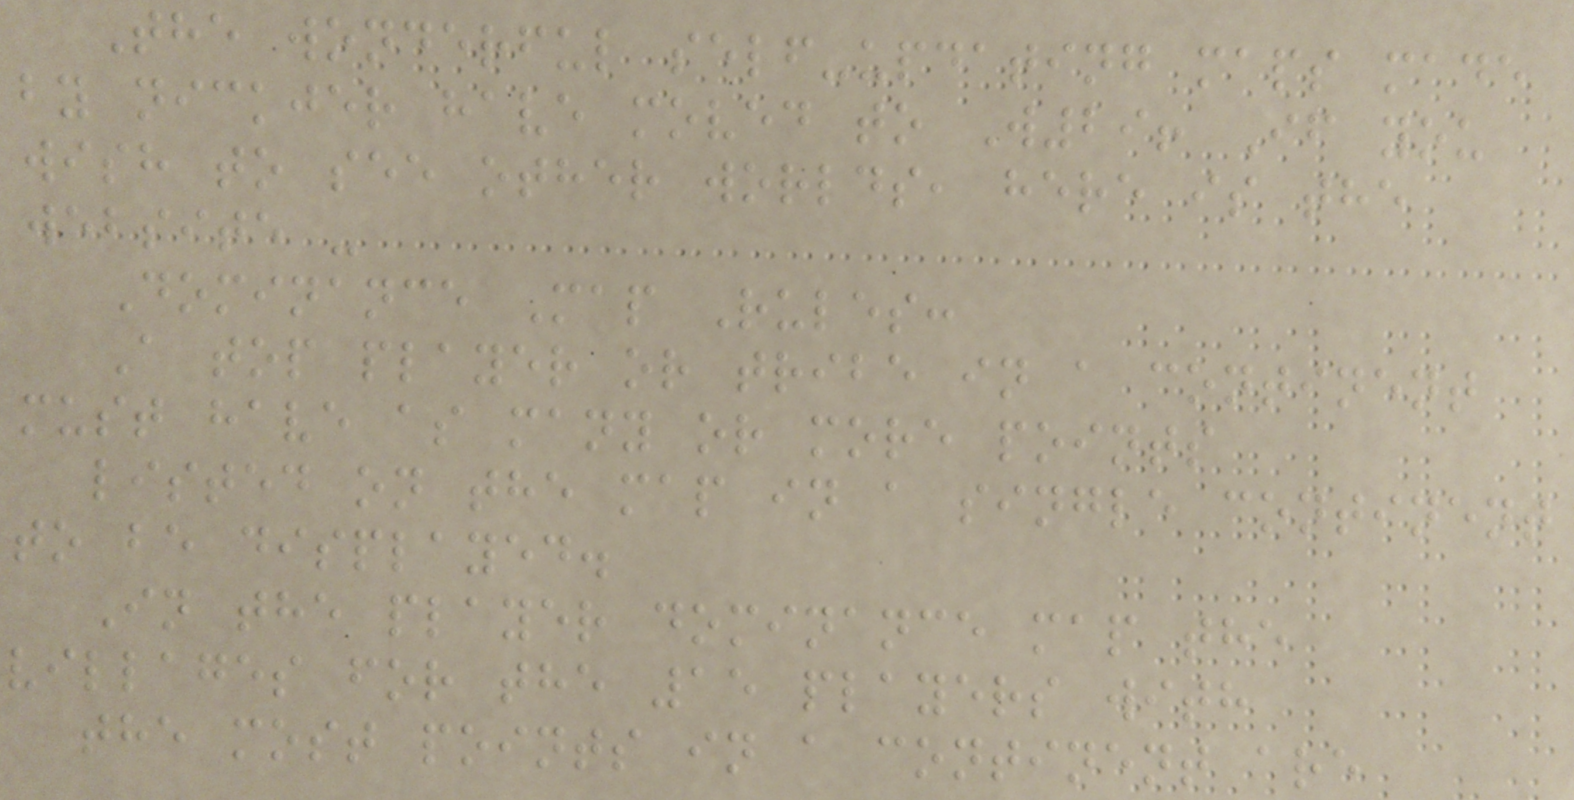The wonderful self-updating maps made
by nickjer have moved to W29! If you
wish to see other worlds, here is the
website -
Dominance Map Rules:
A top player or tribe in a continent
must have as many or more points
listed on the map in a single continent
to be displayed.
In the player dominance map the
villages for the 15 players with
the most points in a continent are
